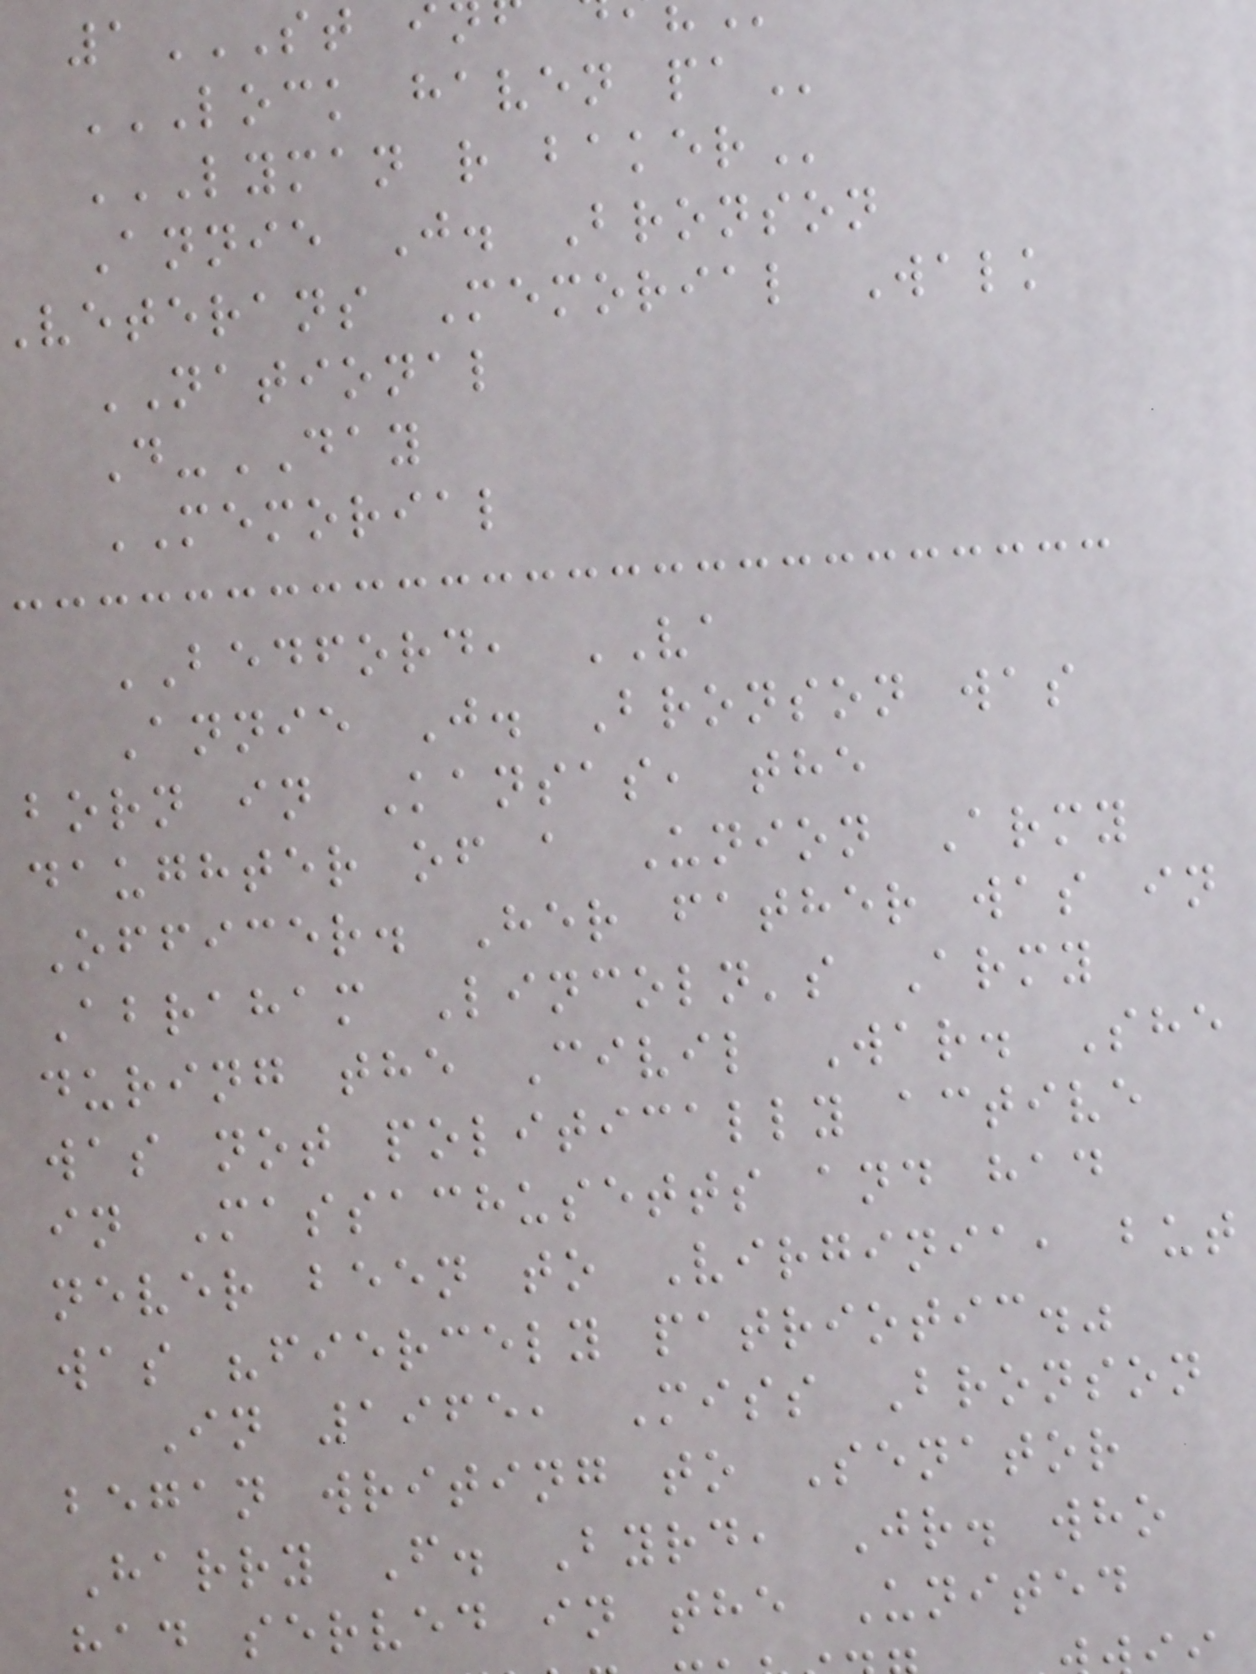LOCK HAVEN PA
LYMAN R BAKER
Annie J. Bronson
veterans Memorial Walk
NATIONAL
D-DAY
MEMORIAL
BEDFORD, VA
Annie J. Bronson was
born in Kansas, the
daughter of a Union Army
Officer. Her father was in
Abraham Lincoln's Army
during the Civil War. She
was not politically active
in Massachusetts and had
never been to Virginia, but
was "fiercely patriotic."
In 1965, Miss Bronson
began writing to Senator
Harry F. Byrd, Jr. who
had served in the United
